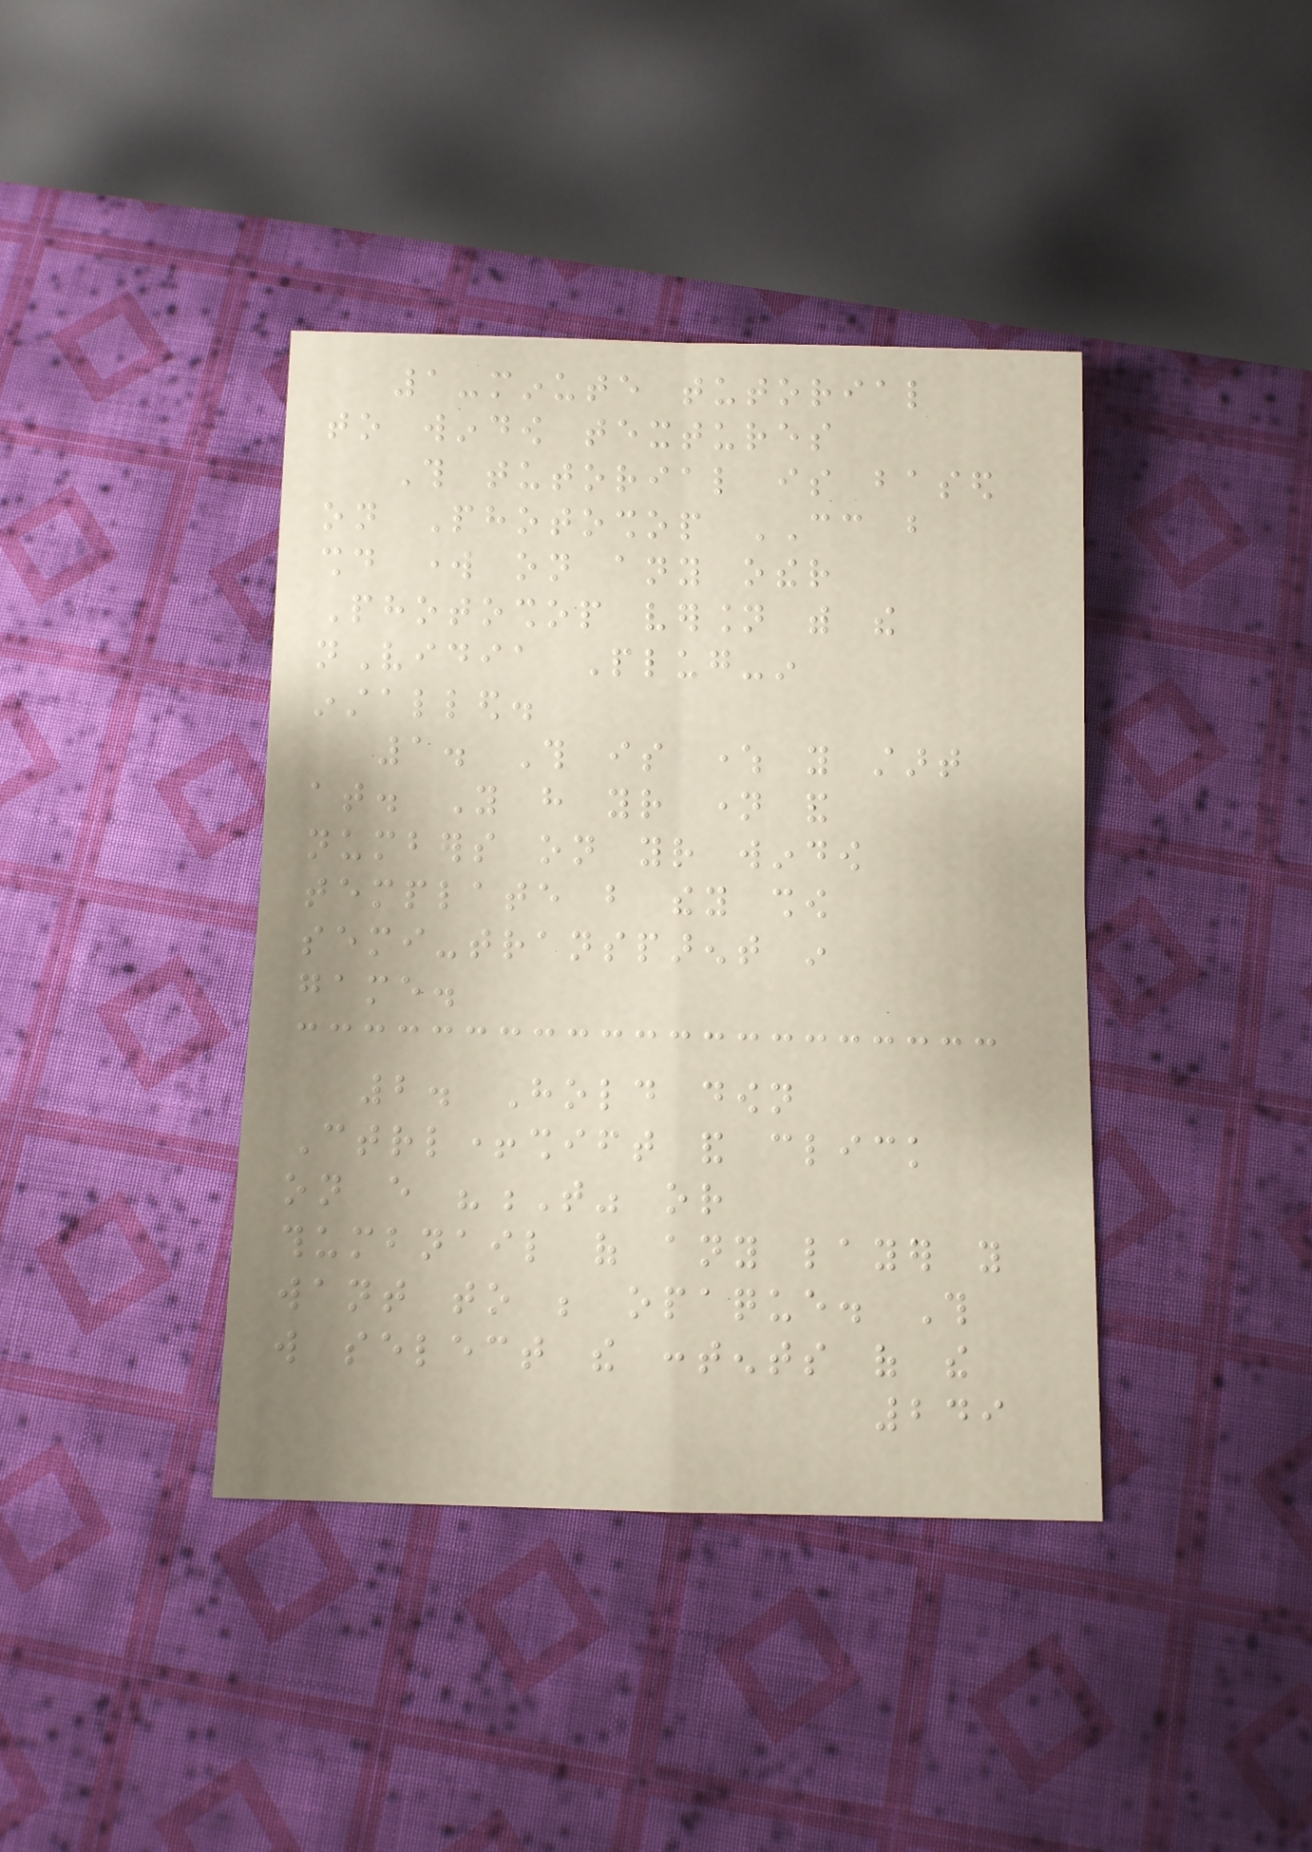1-minute tutorial
to window textures
This tutorial is based
on Photoshop CC but
should work on any other
Photoshop version with the
nVidia Plug-in
installed.
1. This is where you start
at. You have your name and
numbers on your window
template but they show
semi-transparent in
game.
2. Hold down
Ctrl+shift and click
on every "T" or
thumbnail of any layer you
want to be opaque. This
will select the contents of the
249
